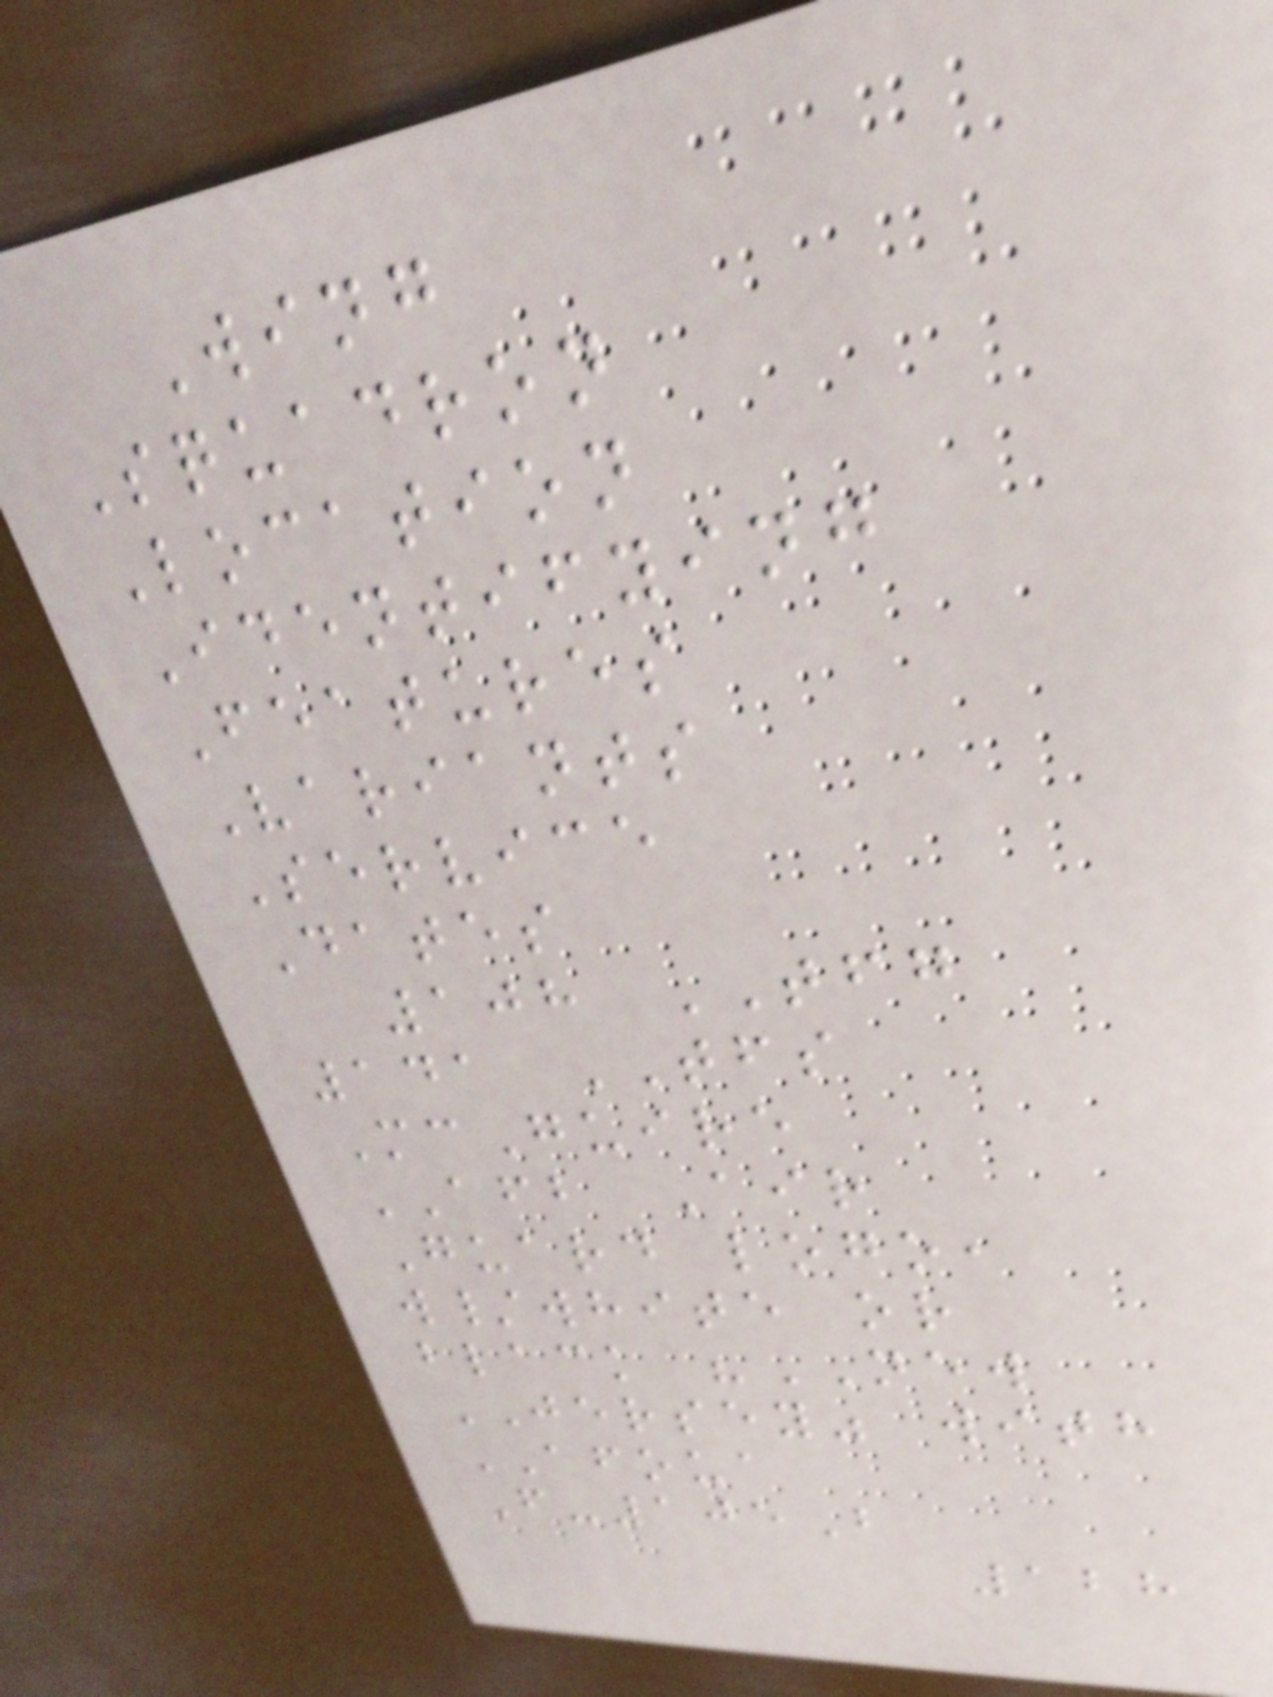Wing
Squadron
Location
Identifying
Features
Variants
Service
Dates
108 TFG
141 TFS
McGuire
AFB Air
Guard logo,
w/white or
black "NEW
JERSEY" with
AFOUA
F-105B
128
